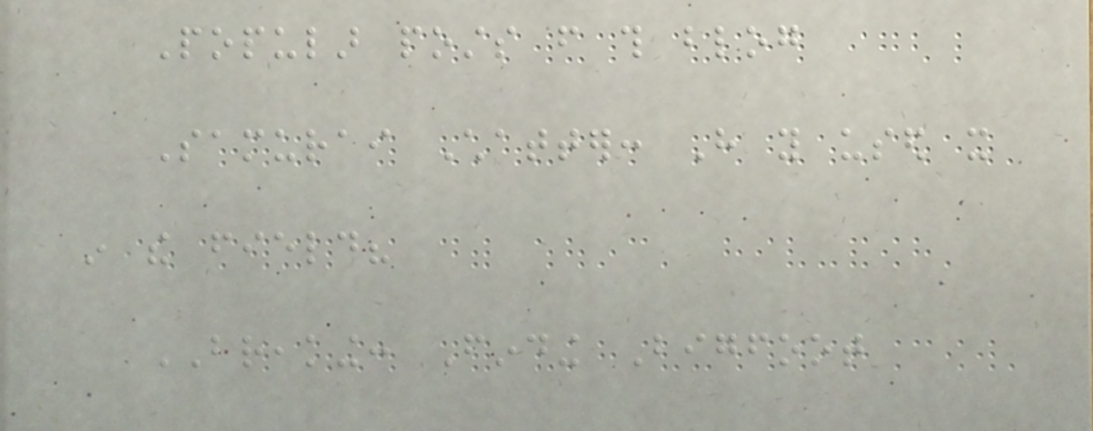Popular posts from this blog
Samurai Chatter: Have you used it
in the field?
BREAKING: Finding Bigfoot
